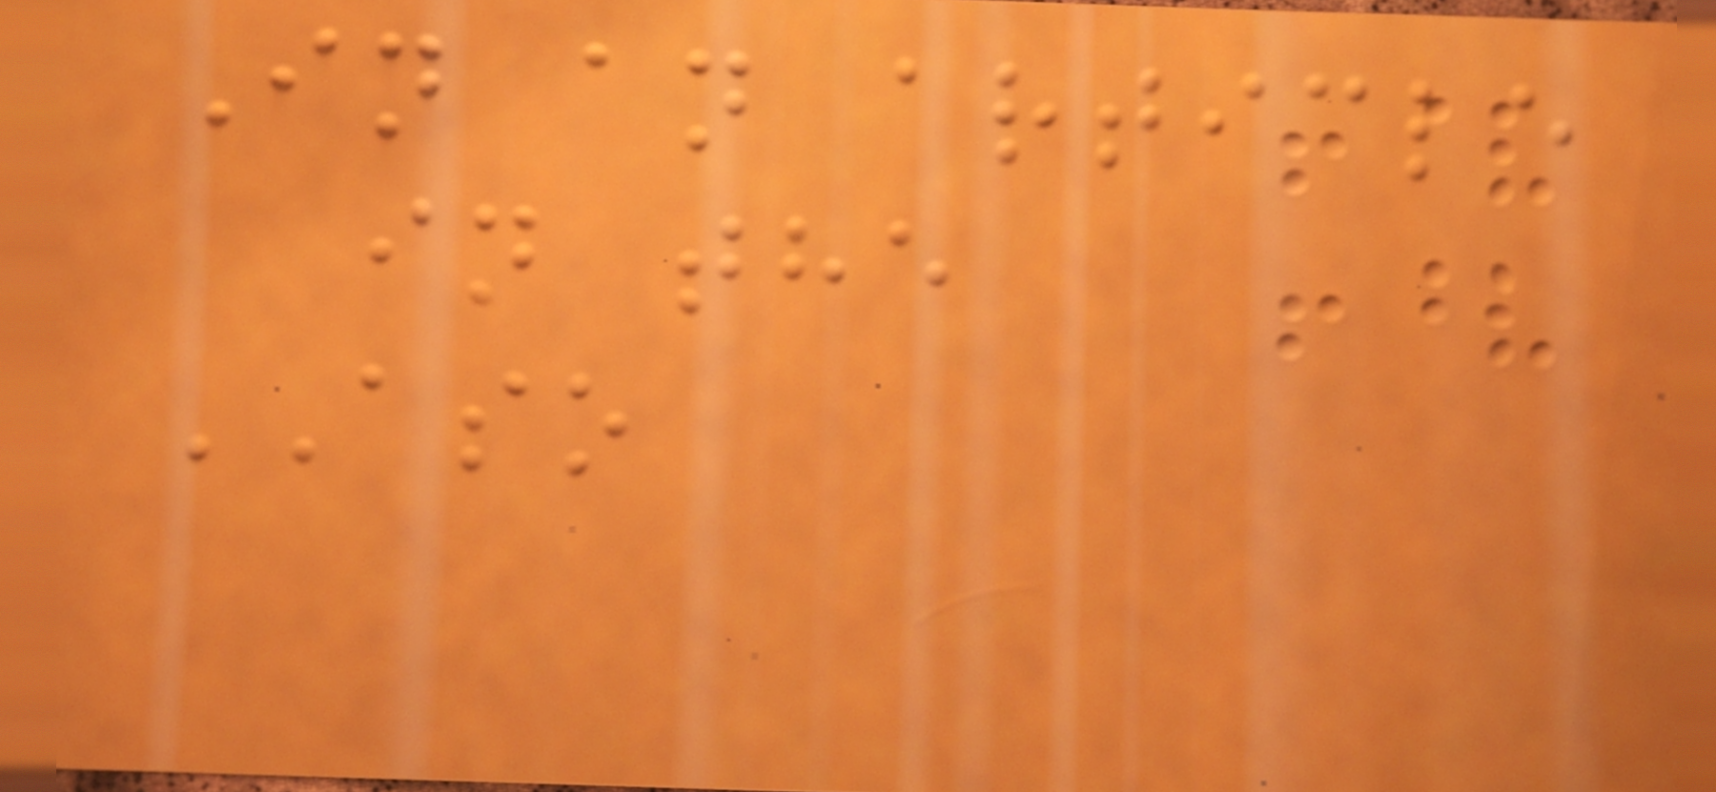In an article
in the
ASO
